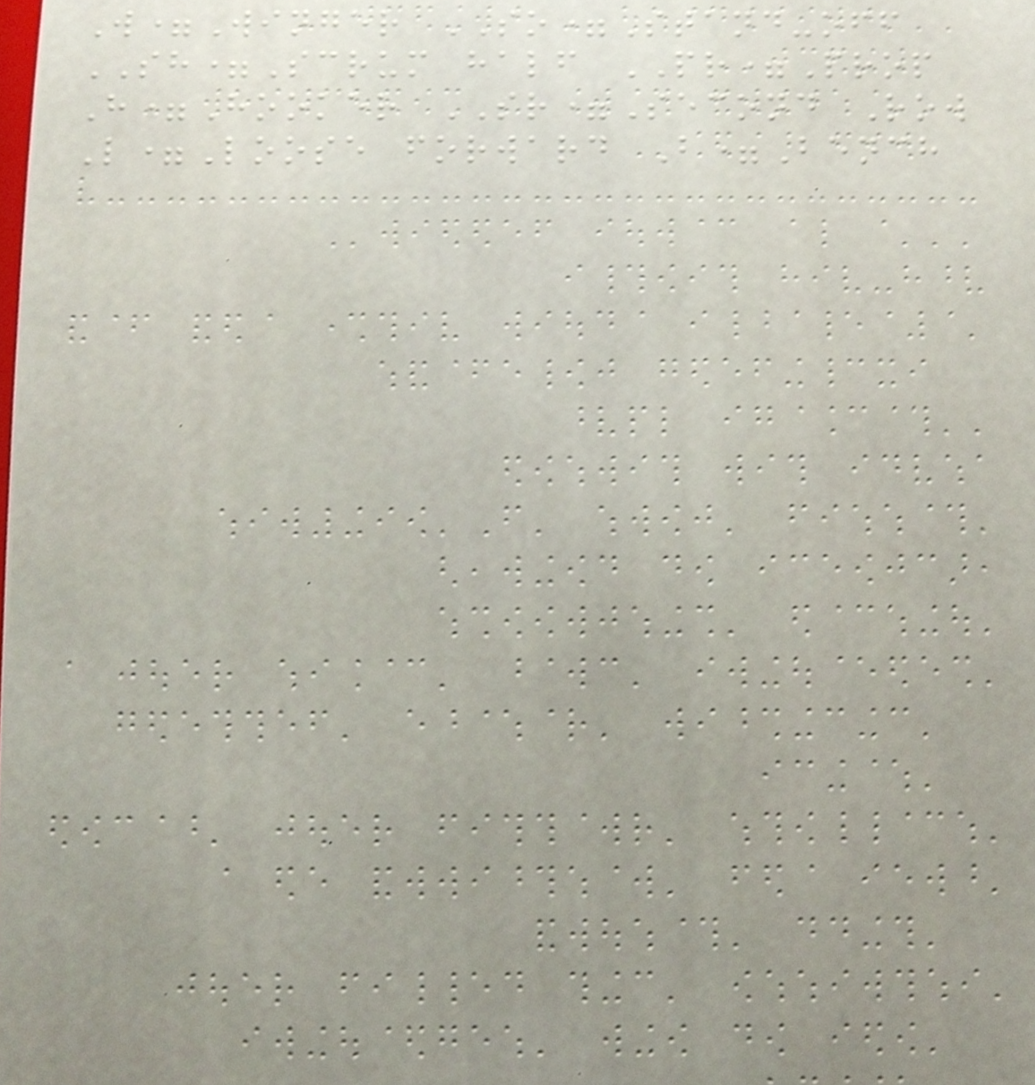W=Winger SO=Stand-off
SH=Scrum half PR=Prop
H=Hooker SR=Second Row
L=Loose forward B=Bench
